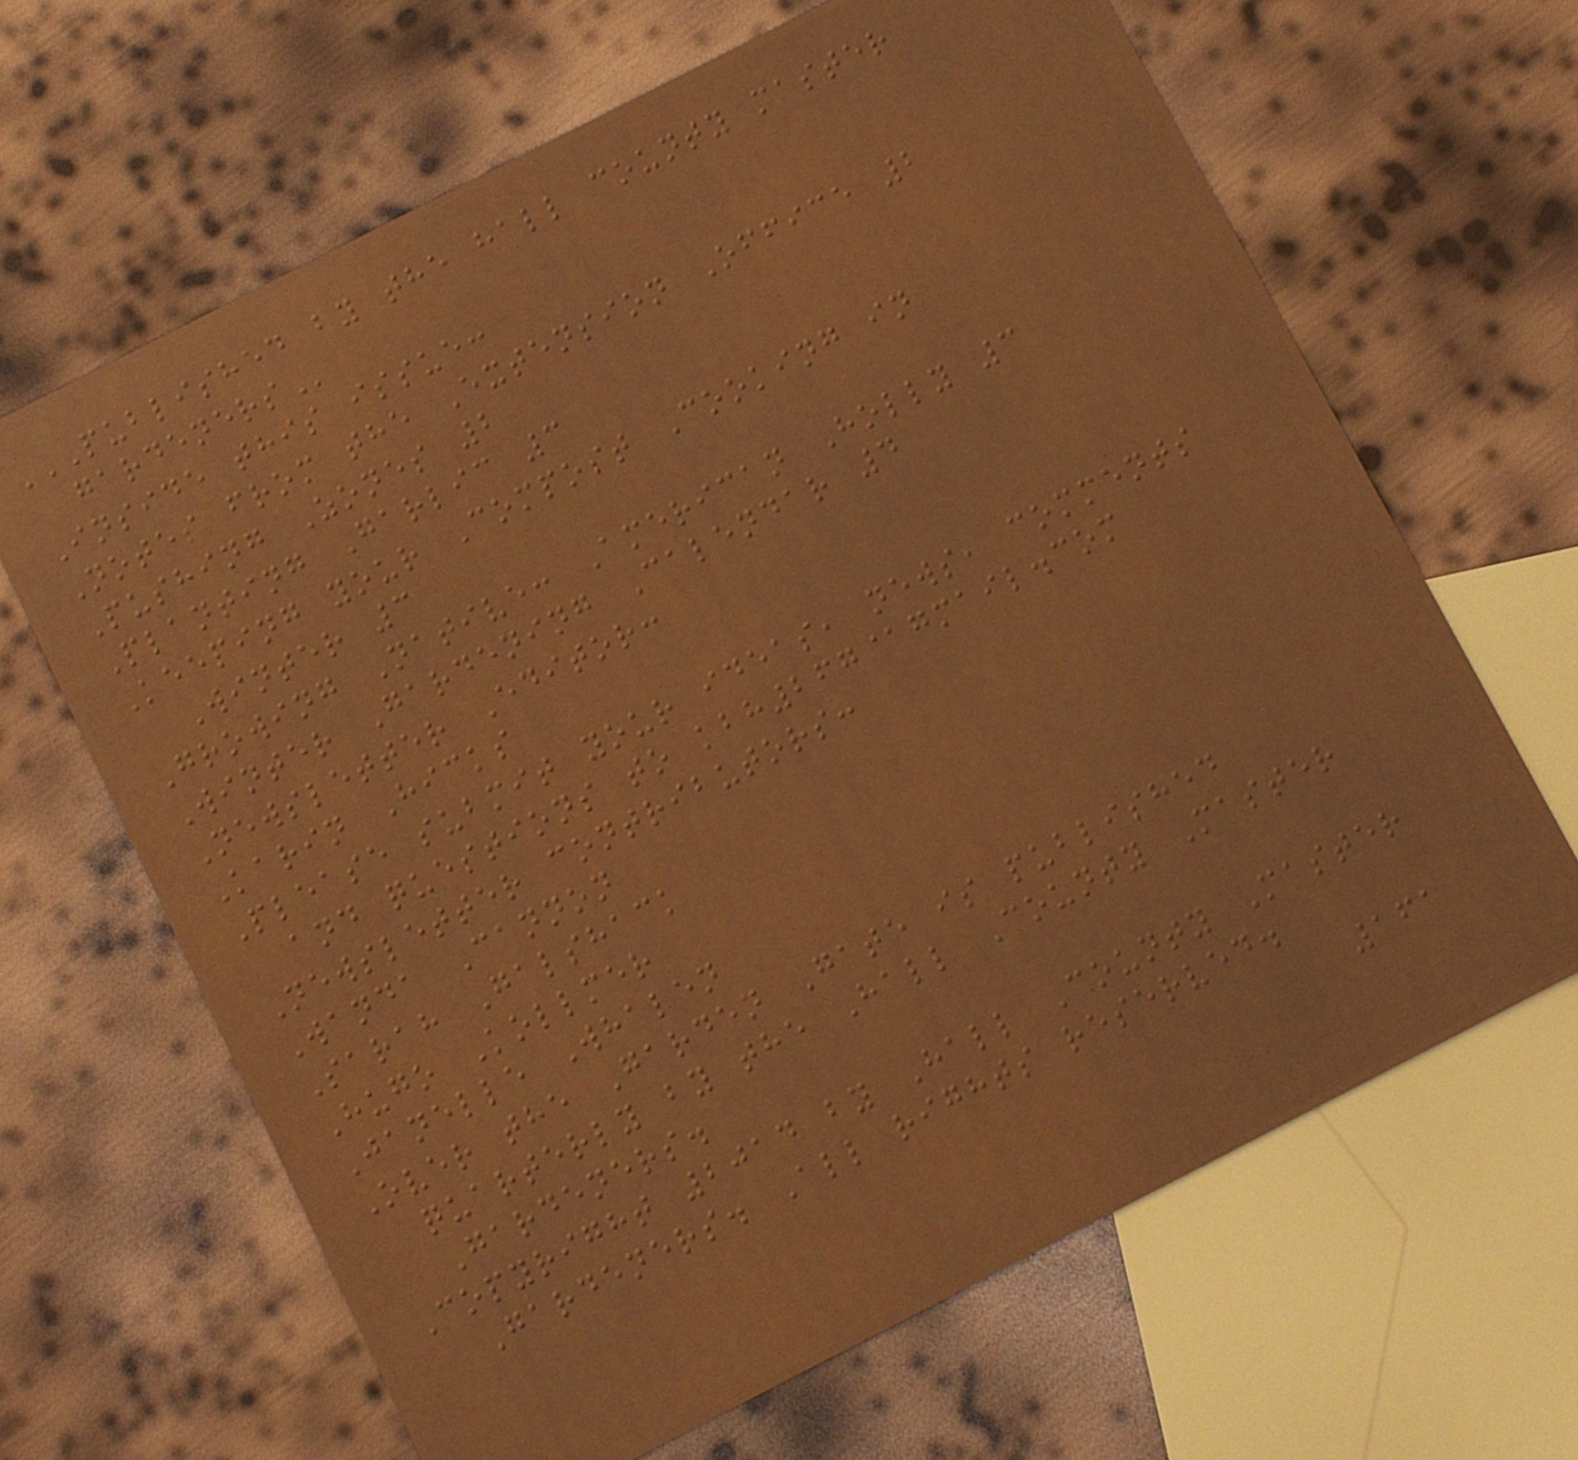PUBLISHED BY THE HALL COUNTY MASTER
GARDENERS
Inside this issue:
Notes from the Extension Office 2
Pushing Zones 2
Planting Garlic 3
Keeping your Compost Cooking in
Winter 3
Growing Native: American Holly 3
Winter Gardening Calendar 4
Newsletter Editor:
Karin Hicks
Please submit your ideas, news, comments
and questions to kbh267@gmail.com
Newsletter contributors:
Wanda Cannon
Sarah Galshack
Hugo Kollmer
Janelle Whalen
Over the Garden Gate is published
quarterly by the Hall County Master
Gardeners.
Copyright 2014 by Hall County Master
Gardeners. All rights reserved.
161
